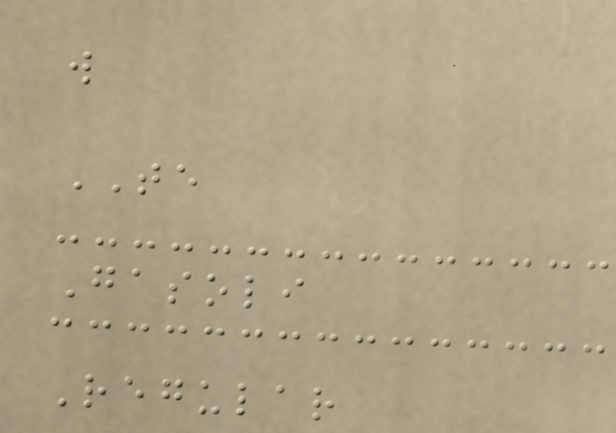w
TE
Gasoli
Regular
